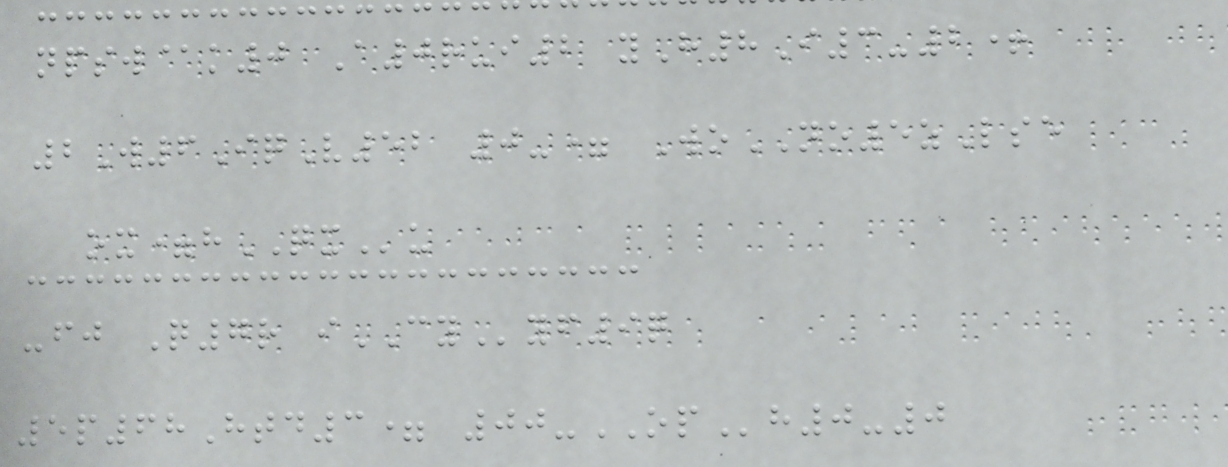npsw@k0 A0rui2 yH8I3-2+
2W6IqV52 0-= WoNO5zLse
ox=hQXu
-fj Q7r iCYyf9q
5p68Htd3= 00-OPh0-0
